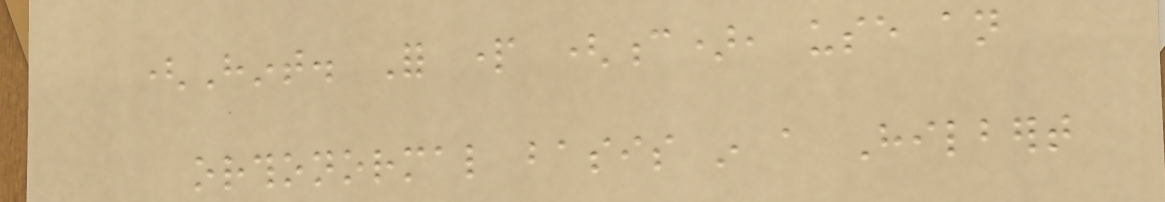(Hint. For part (c), use an
orthonormal basis in a Hilbert
